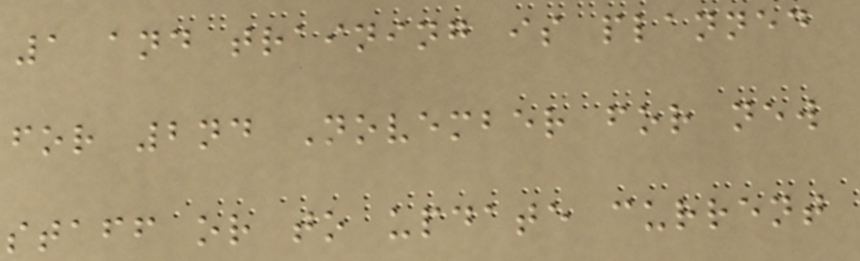1 and training is planned
for 2nd November for new
staff or to update current
